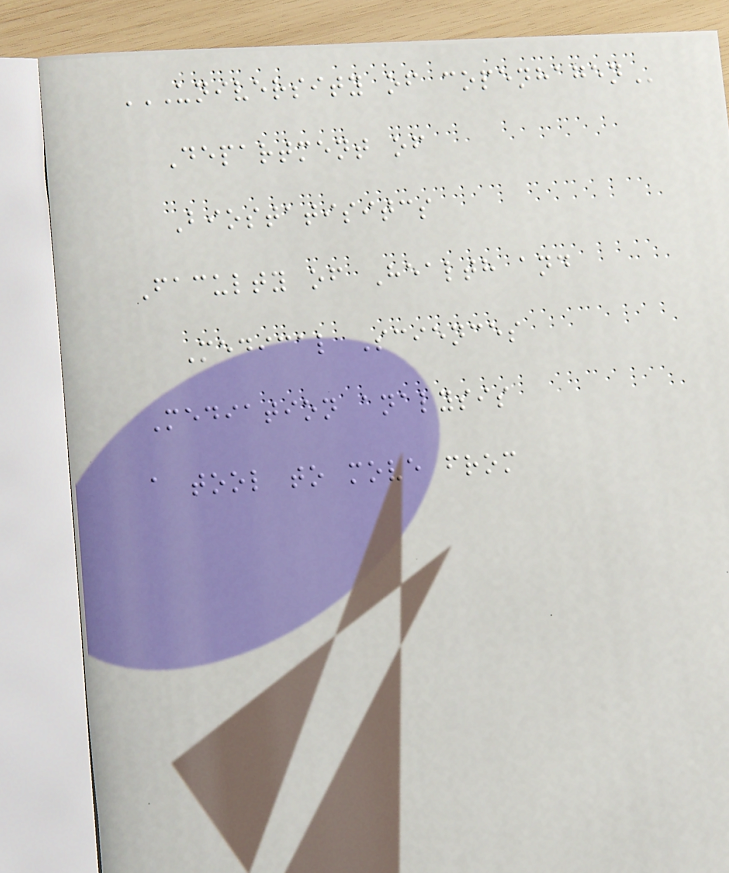UNIVERSITY OF COPENHAGEN
Department of
Biostatisitcs
Faculty of Health and
Medical Sciences
Mediation analysis
a tool to move from
